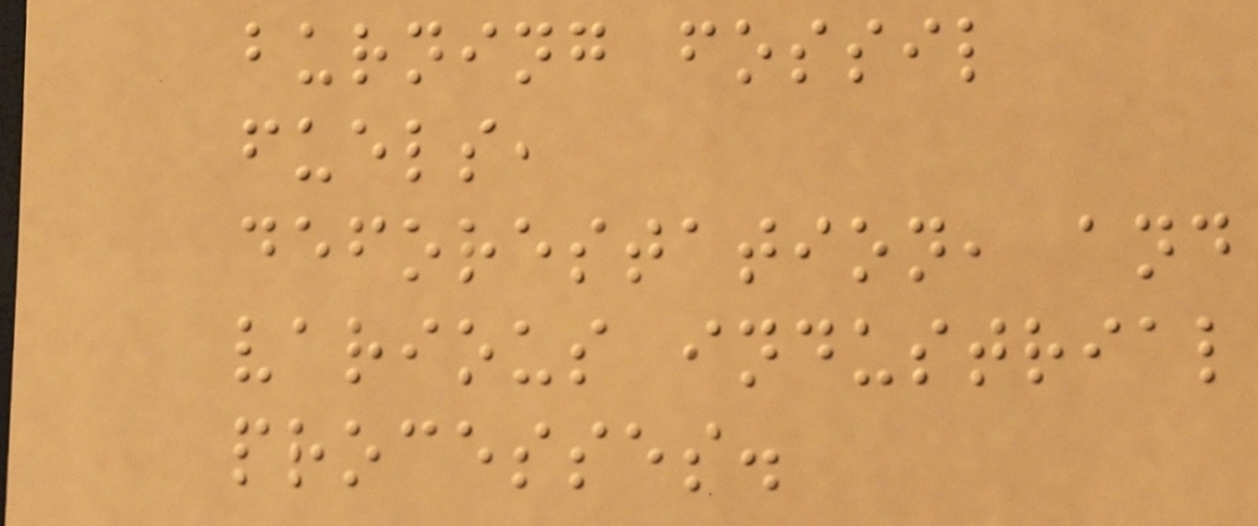burning fossil
fuels,
deforestation, and
various industrial
processes.
